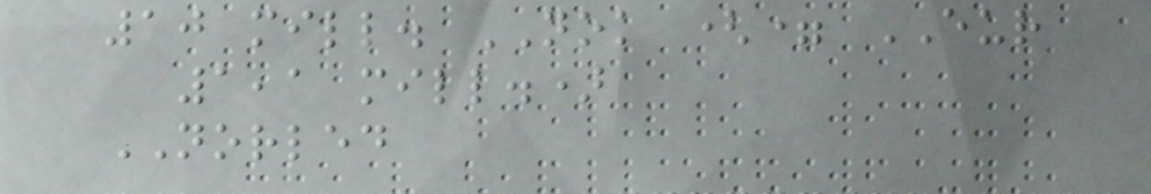10 mill. NOK (= EUR
1,1 mill.)
NORLED
